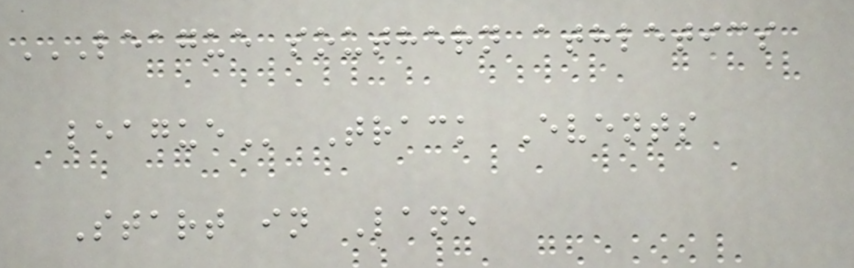LEAGUE SOUTHERN ATHLETICS
LEAGUE Track Events
Start in Lane
